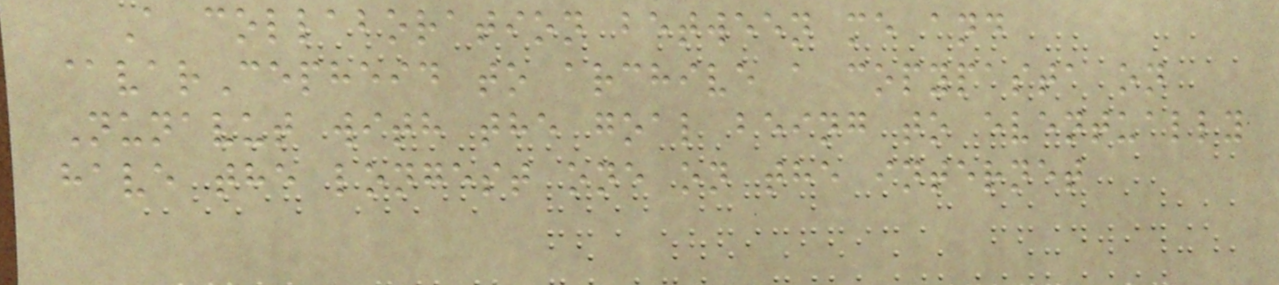A collaboration between me and
@varCepheid to archive a copypasta on
Nunavut with the goal being to eventually
have the longest one on the internet
